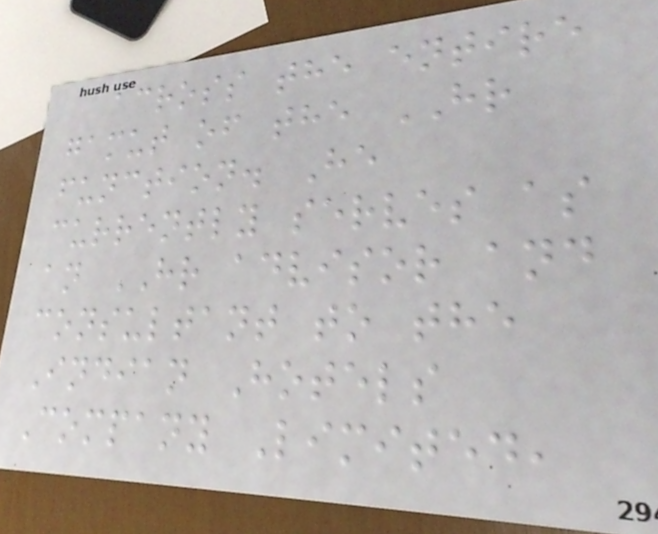across the entire
gamut of the HR
function. He
currently serves as
an HR advisor and
consultant to the
Indian Hotels
Company Limited,
